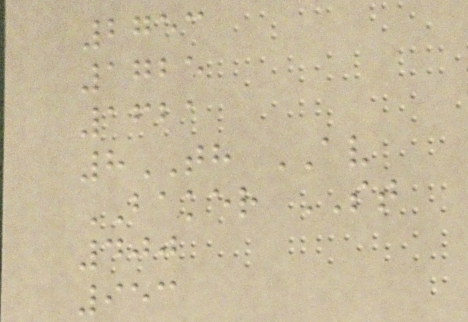2753
1725
1621
8TH AV
BAKER ST
400
953
